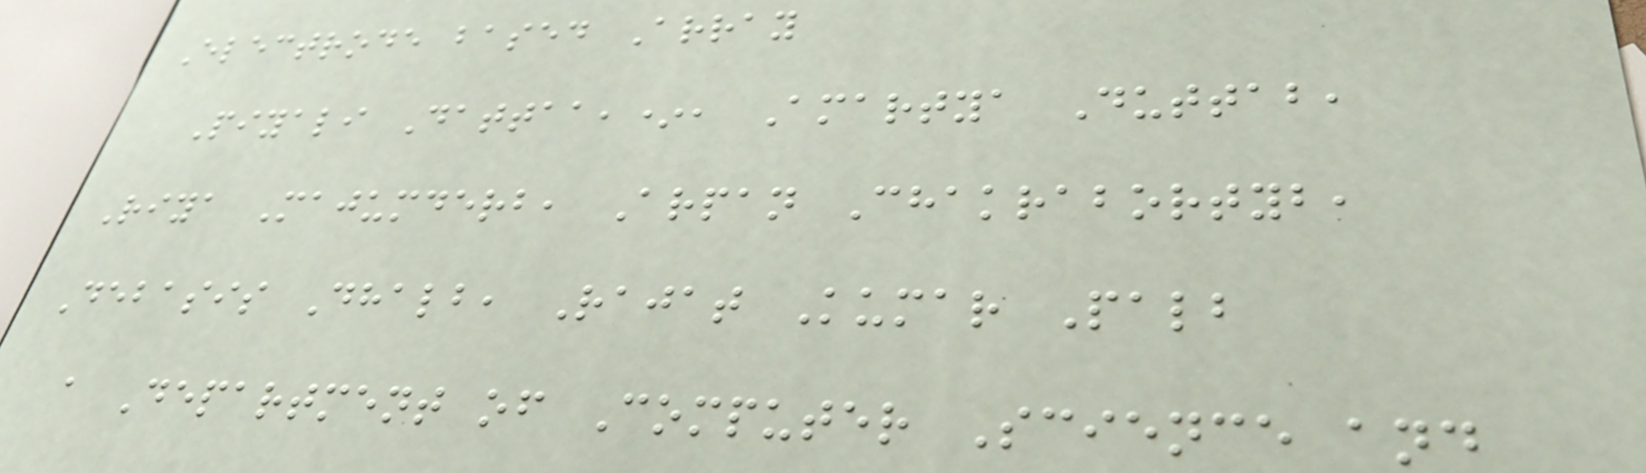Electrode based Array
Piyali Dattaa,*, Amartya Duttab,
Riya Majumderb, Arpan Chakrabortyb,
Debasis Dhalb, Rajat Kumar Palb
a Department of Computer Science and
